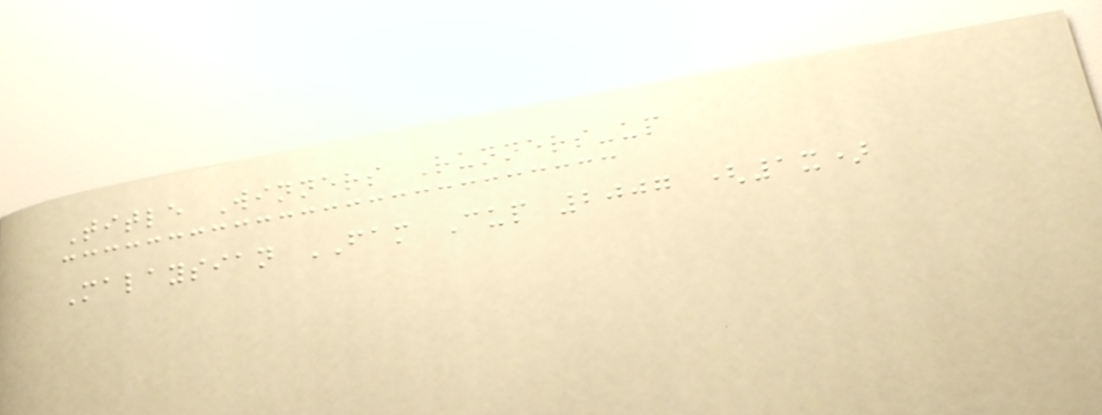Title Winners Runners-up
Malaysian FAM Cup 2007 (1x)
